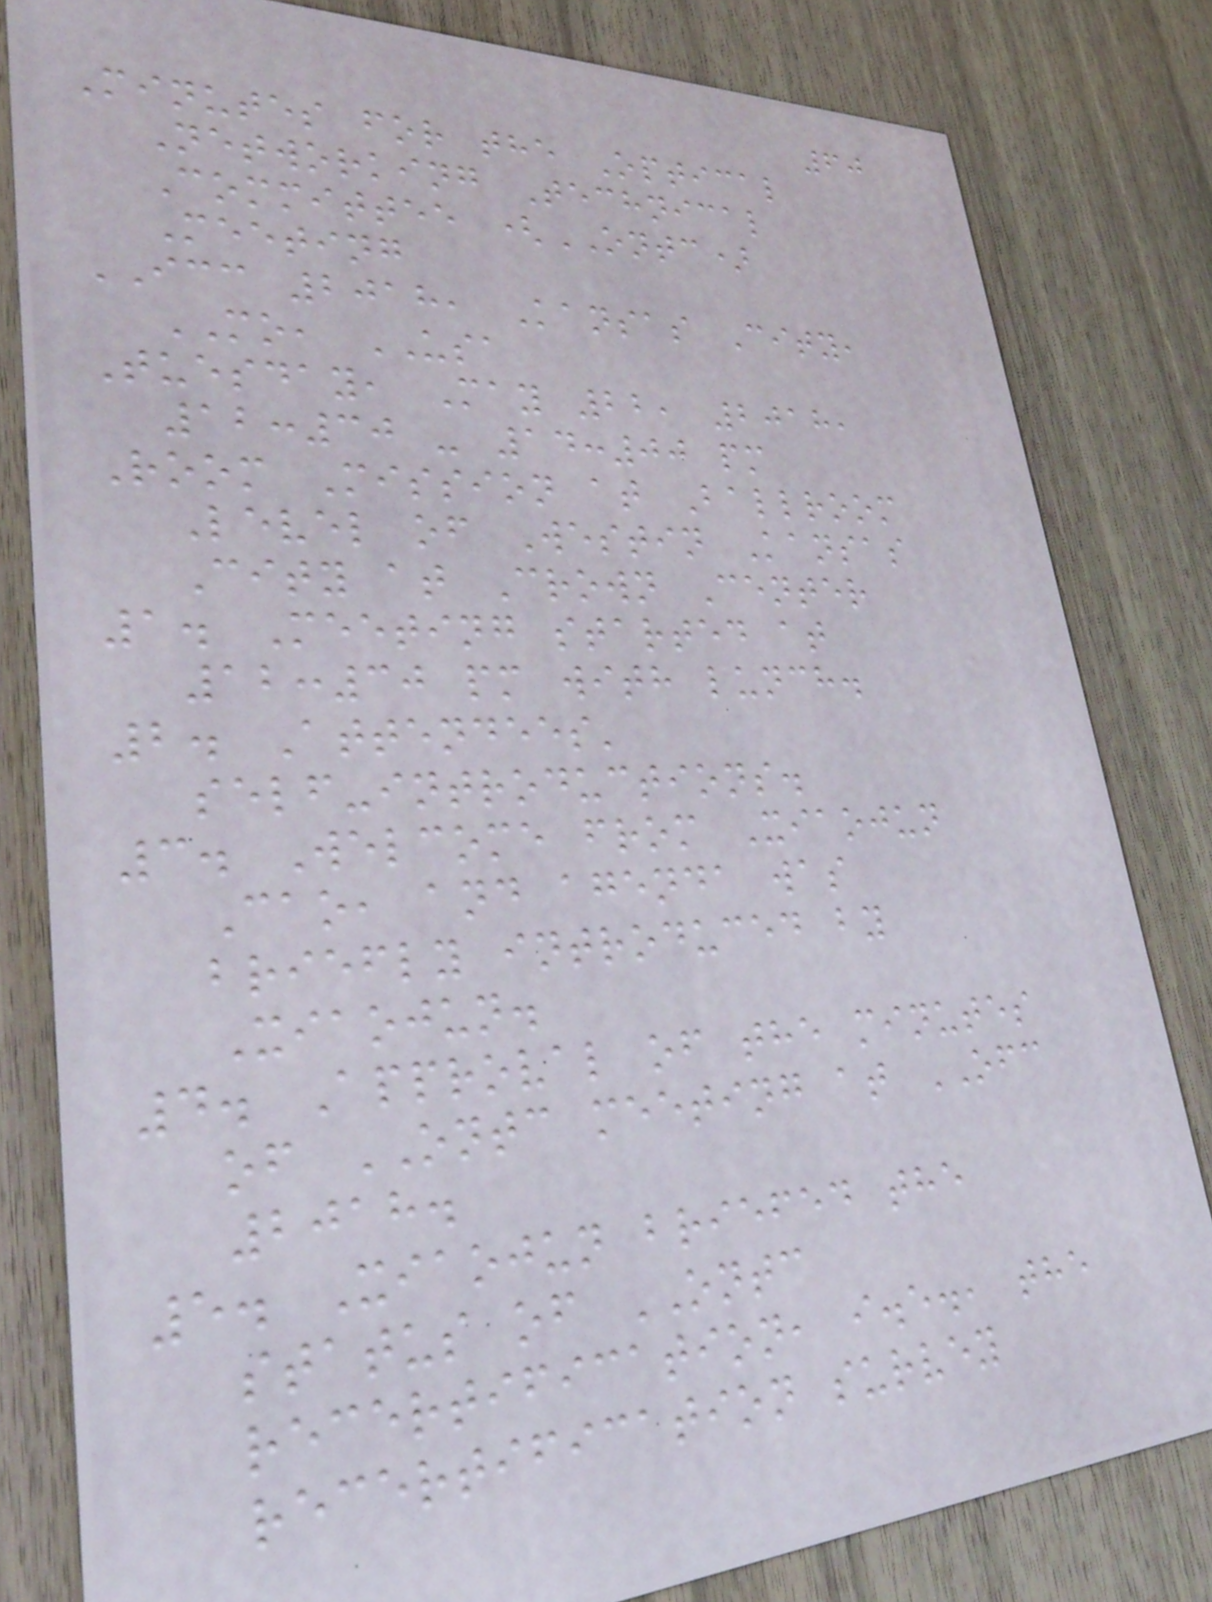60
Minutes for the Optical
Networking Technical
Committee (ONTC)
Meeting
ICC 2018, Kansas City,
MO, USA
Tuesday, May 22, 2018,
12:30 - 14:00 pm
Room Mission at Ballroom
Level of Westin Kansas
City at Crown Center
1. Meeting started at
12:30 pm with lunch.
2. Attendees'
self-introductions.
3. Welcome from Xiaojun
Cao, and agenda was
briefly introduced by
Xiaojun.
4. Approval of the minutes
of ONTC meeting at OFC
2018.
5. Xiaojun briefed the
status of ONTC
recertification, i.e., the
recertification survey
